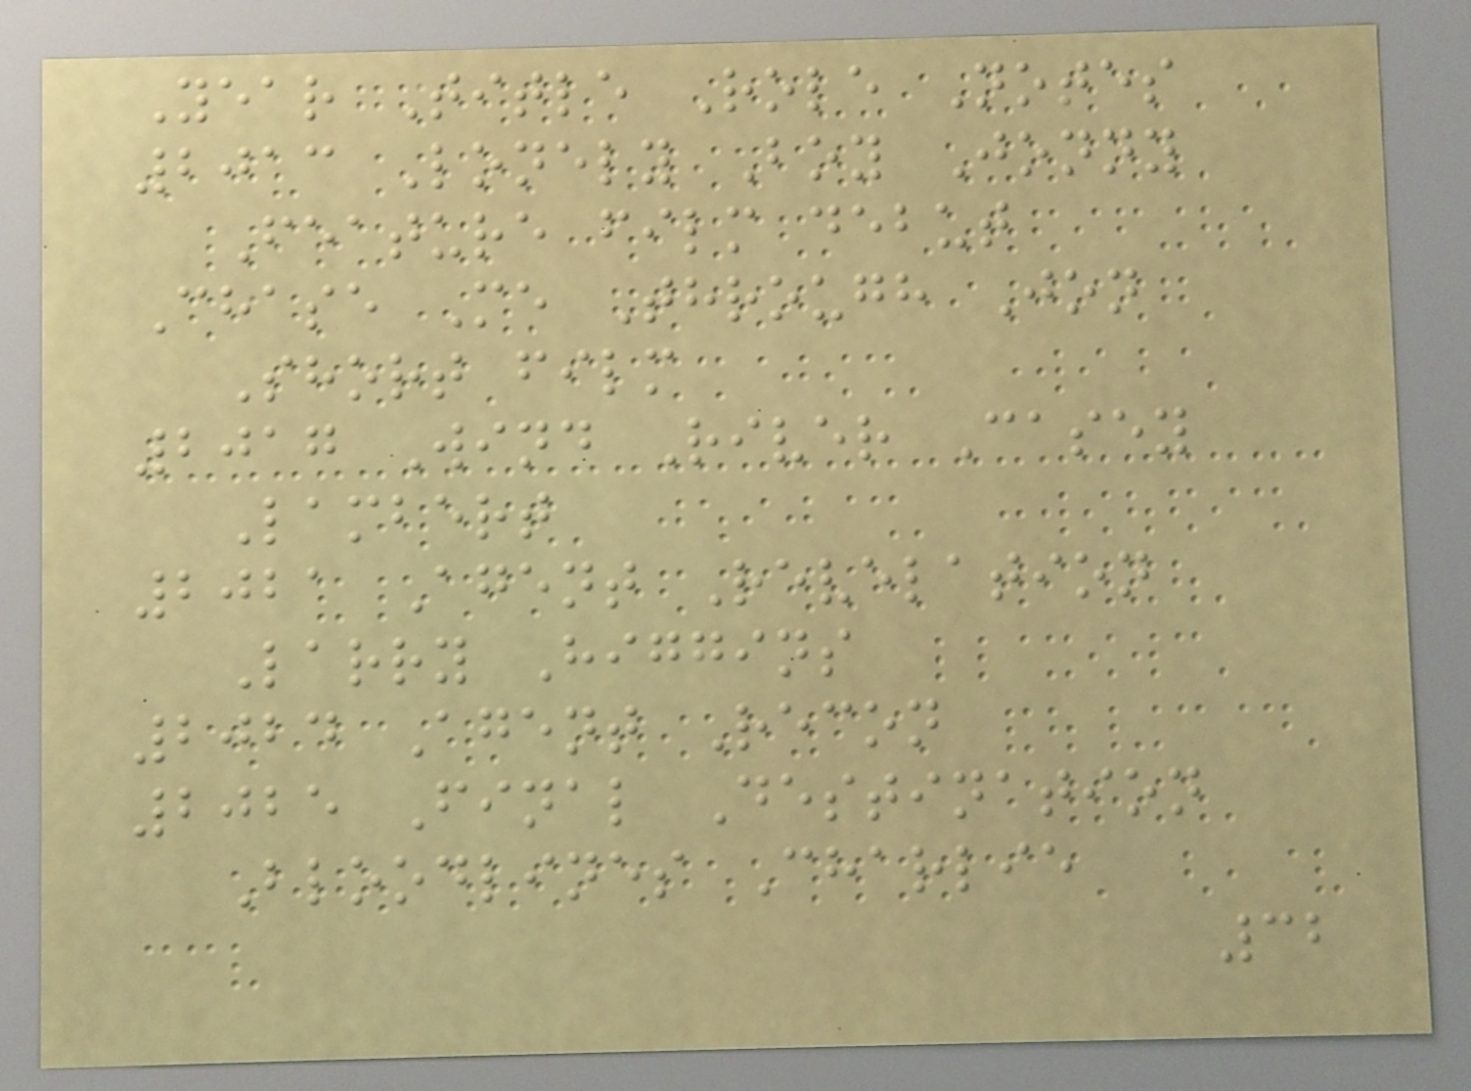Year Title Role Notes
2013 Lonely Boy Jonny
Feature film debut
Chase Me Through Jon
Short film
2017 Wind River Casey
Lambert
2021 Agent Revelation
Larry Higgins
2024 Agent Recon
2025 Final Destination
Bloodlines Charlie
32
